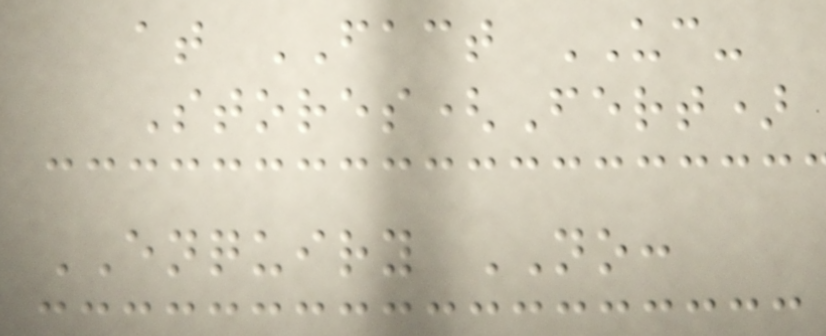at FACT UC-
Stores(Fert)
ENQUIRY NO:
